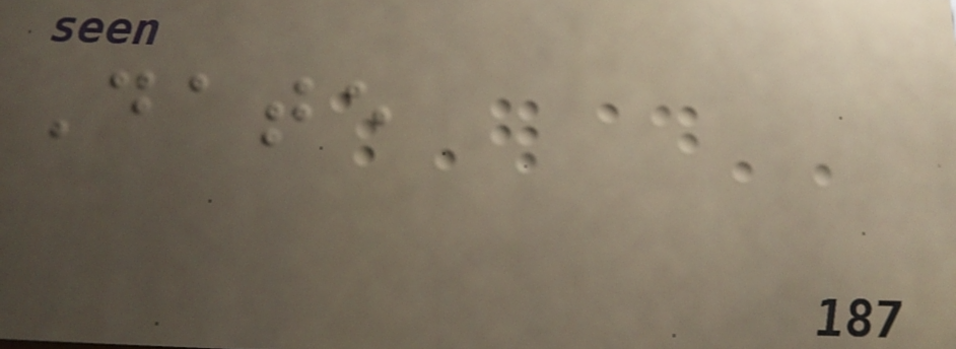Date
